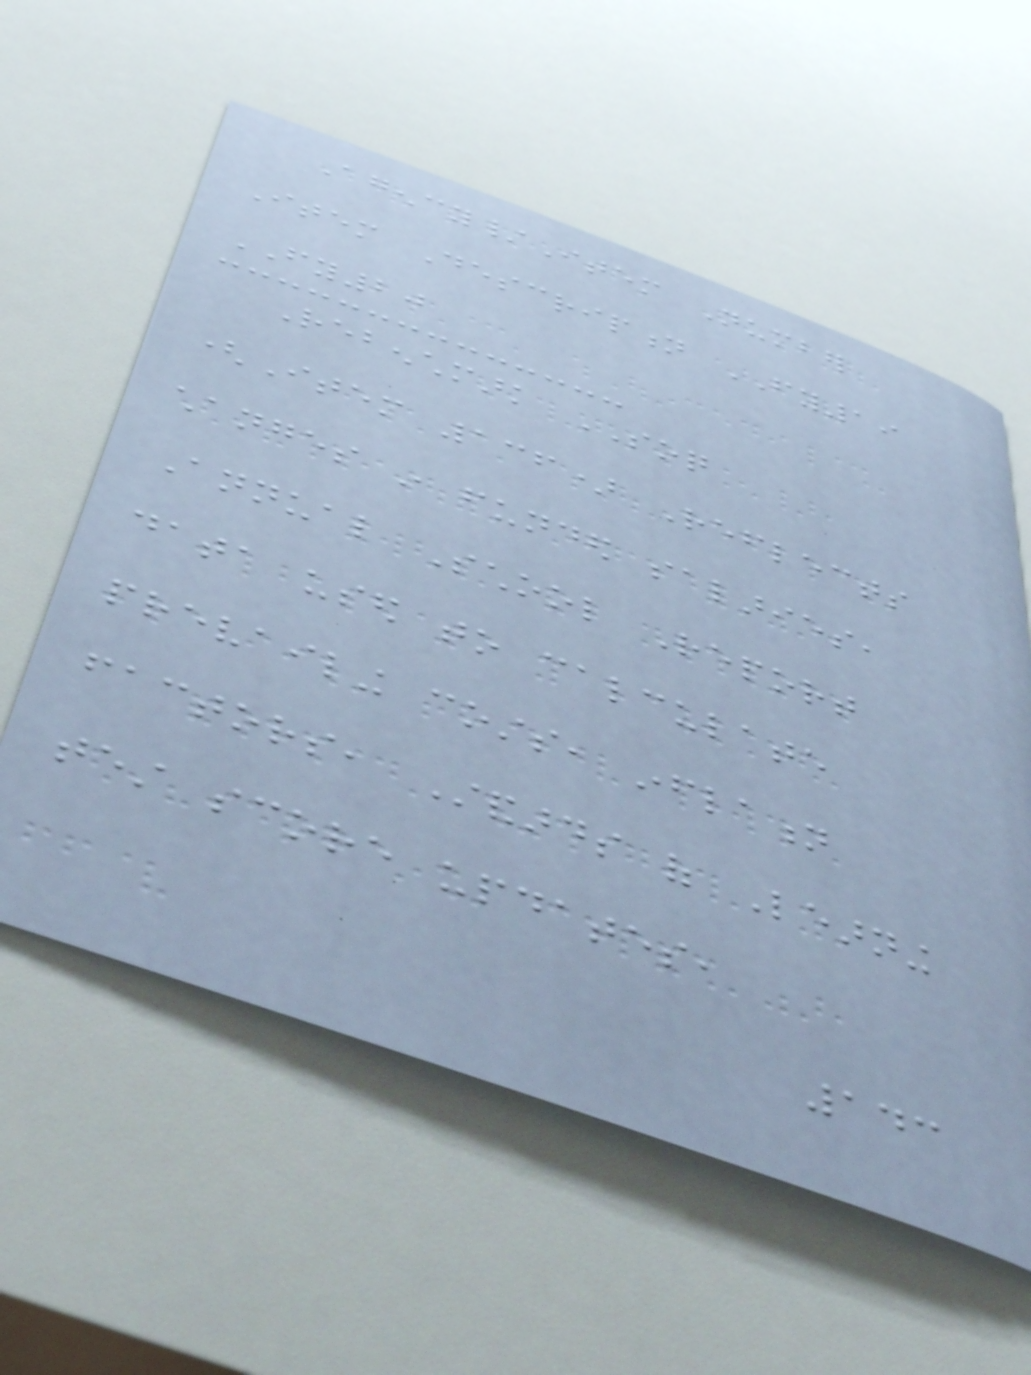Agency/Item Number
Item Description FY19
FY20
Rebenchmark SOQ
(Item 136) Reflects
changes in funded salaries,
Annual School Report
data used to calculate
prevailing costs, inflation
factors, Standards of Learning
test score updates,
143
